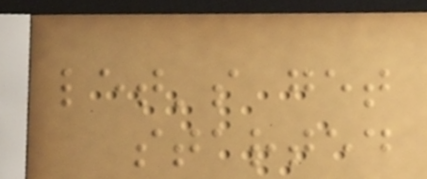let's get
started
